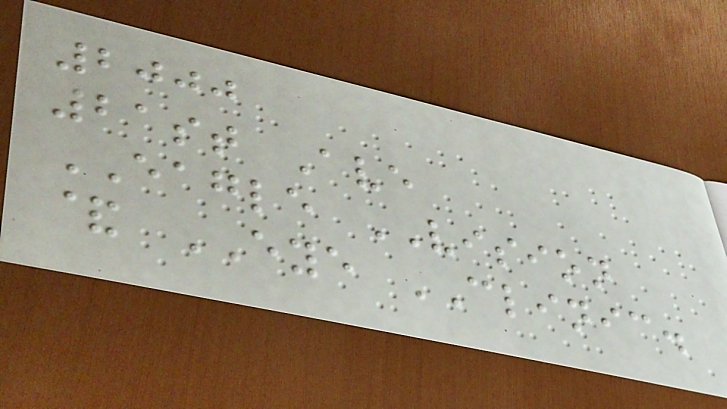2000
21st Ave
EAGLE VISION
& EYE CLINIC.
